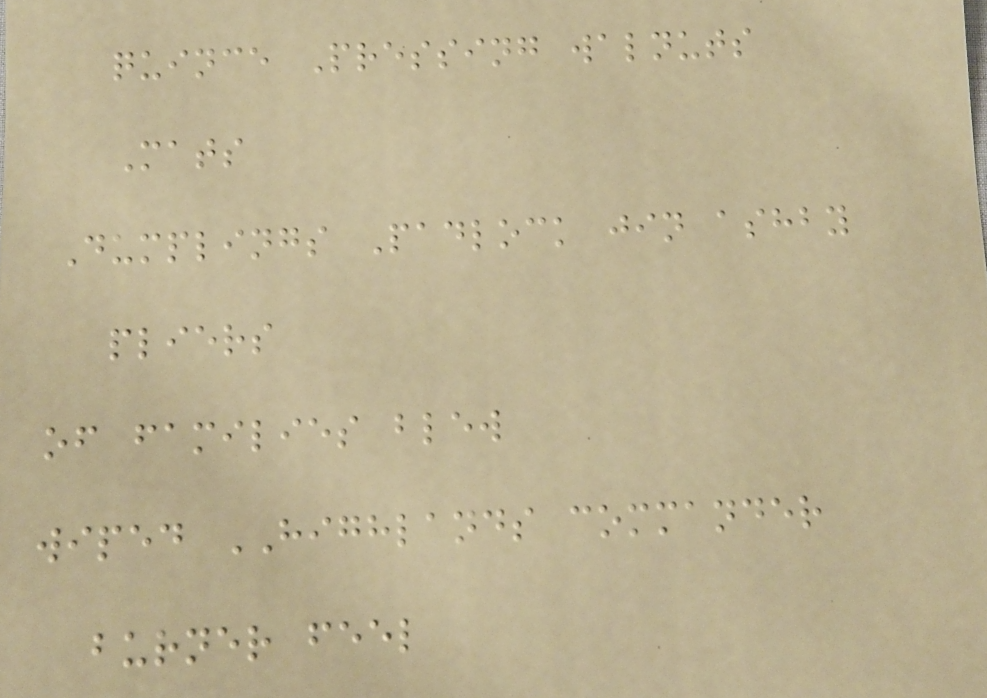quince Pressing walnuts
Mats
Dumplings Padlock jin ashby
pliers
of families blew
wiped HIGHLANDS commander
burner feel
